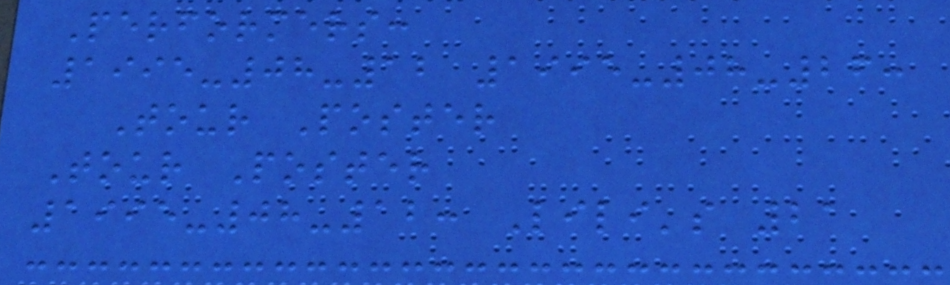Performers:
1995-08-12 1995-08-26:
Tour Poster
Tour Poster
1995-08-12: Lili's 21
